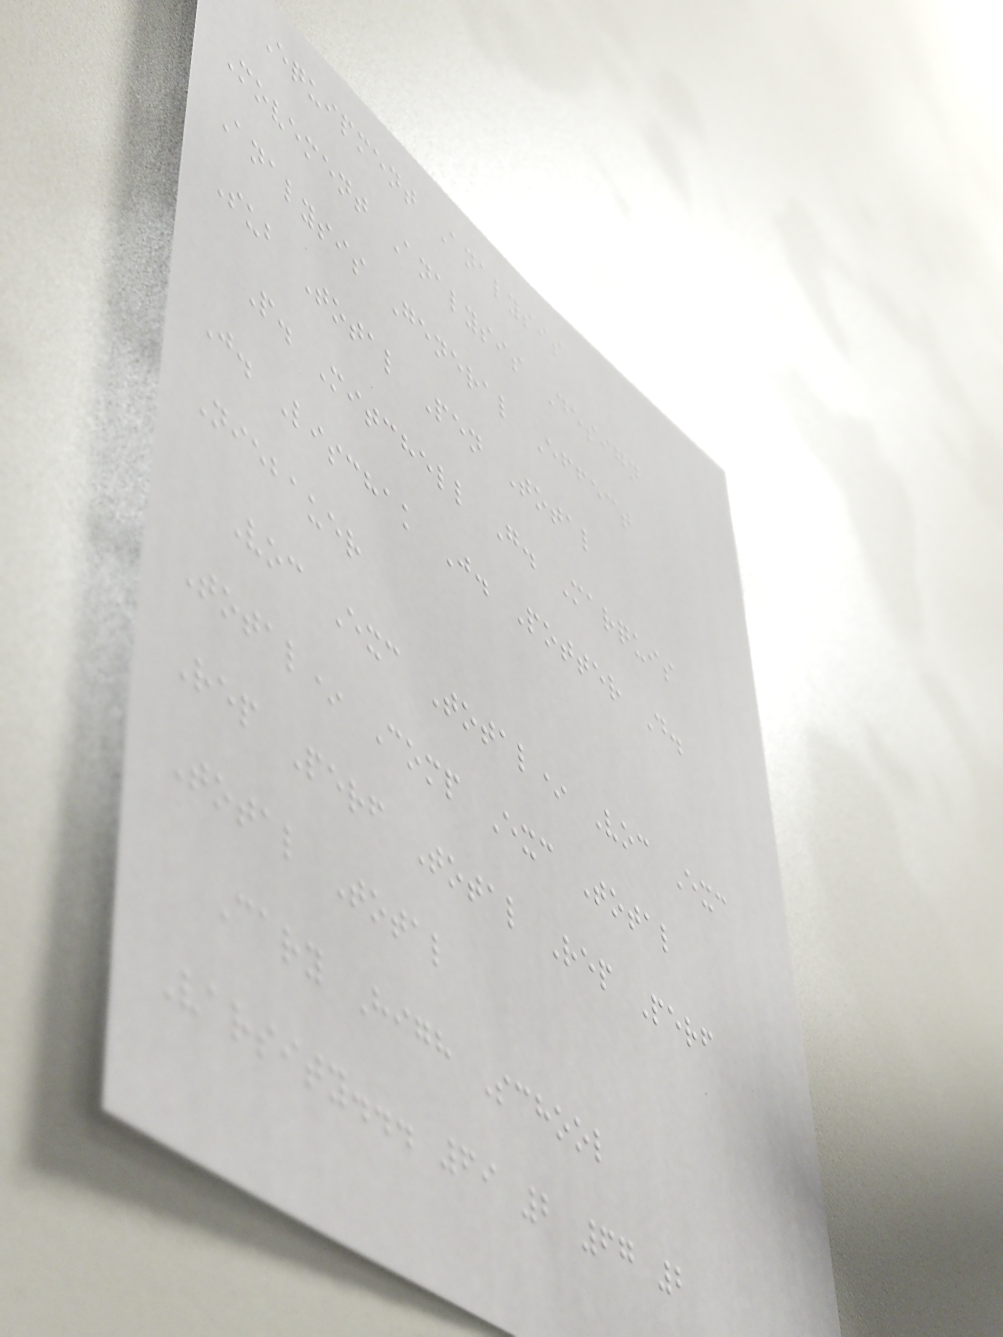Equipment Analysis
Movement Analysis Design
Analysis General Effect
Sub Total Pen Total
P. Mitchell G. Marquis
J. Lischak J. Potter D.
Niebauer
Voc Exc Total* Voc Exc
Total* Comp Exc Total
Rep Perf Total Rep Perf
Total Total
Cary High School
Varsity... 69 2 67 2
